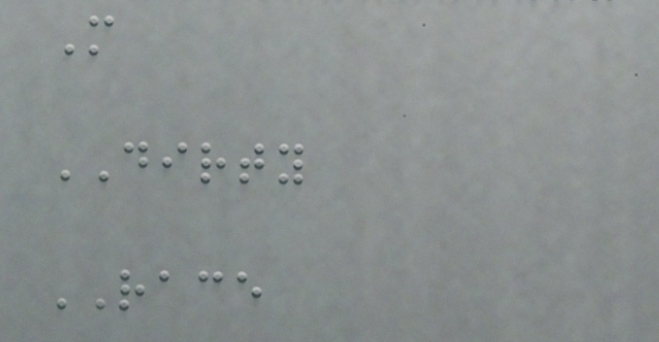M
DIRTY
RACE
